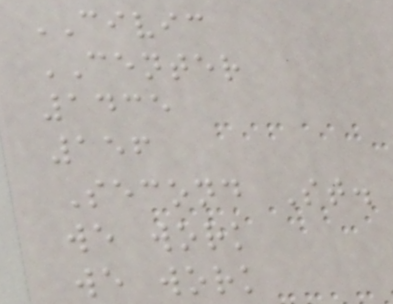CIVIC
CENTER
1435
156
Second St.
we work
we work
